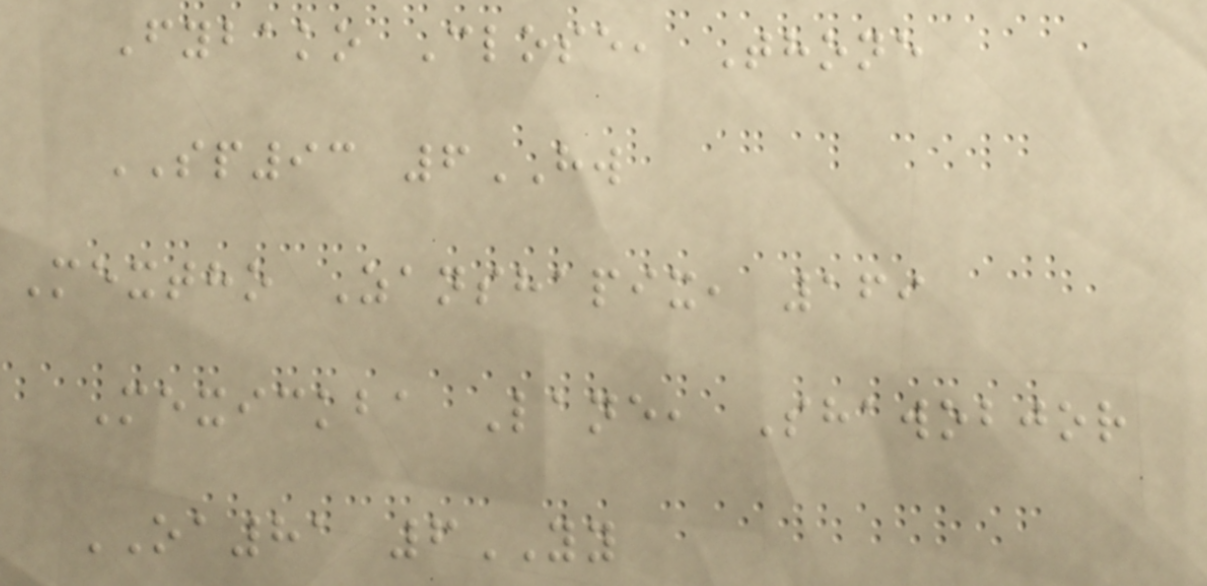Fybako Close, Thone
SP93 6HW
Mextho Zanshapix, 169
Mexickba Lane, Shawobjor
OA81 6YY
